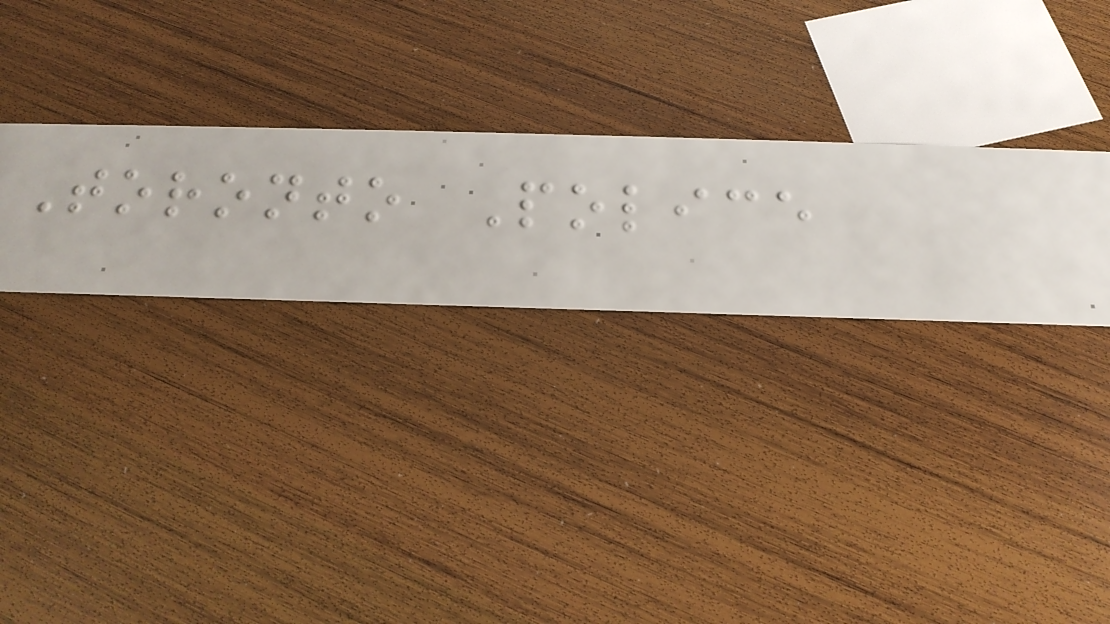Toronto Police
